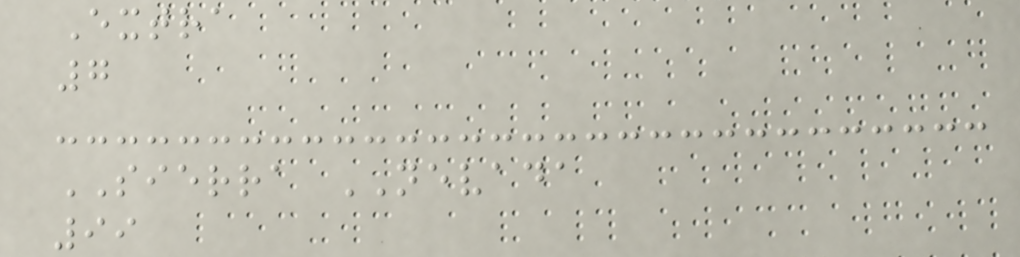Extra
7
SIERRA NEVADA
99
